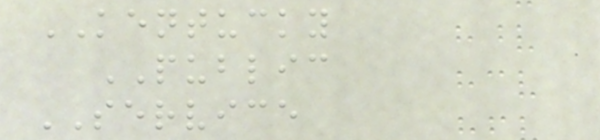KENTUCKY
PUBLIC
SERVICE
